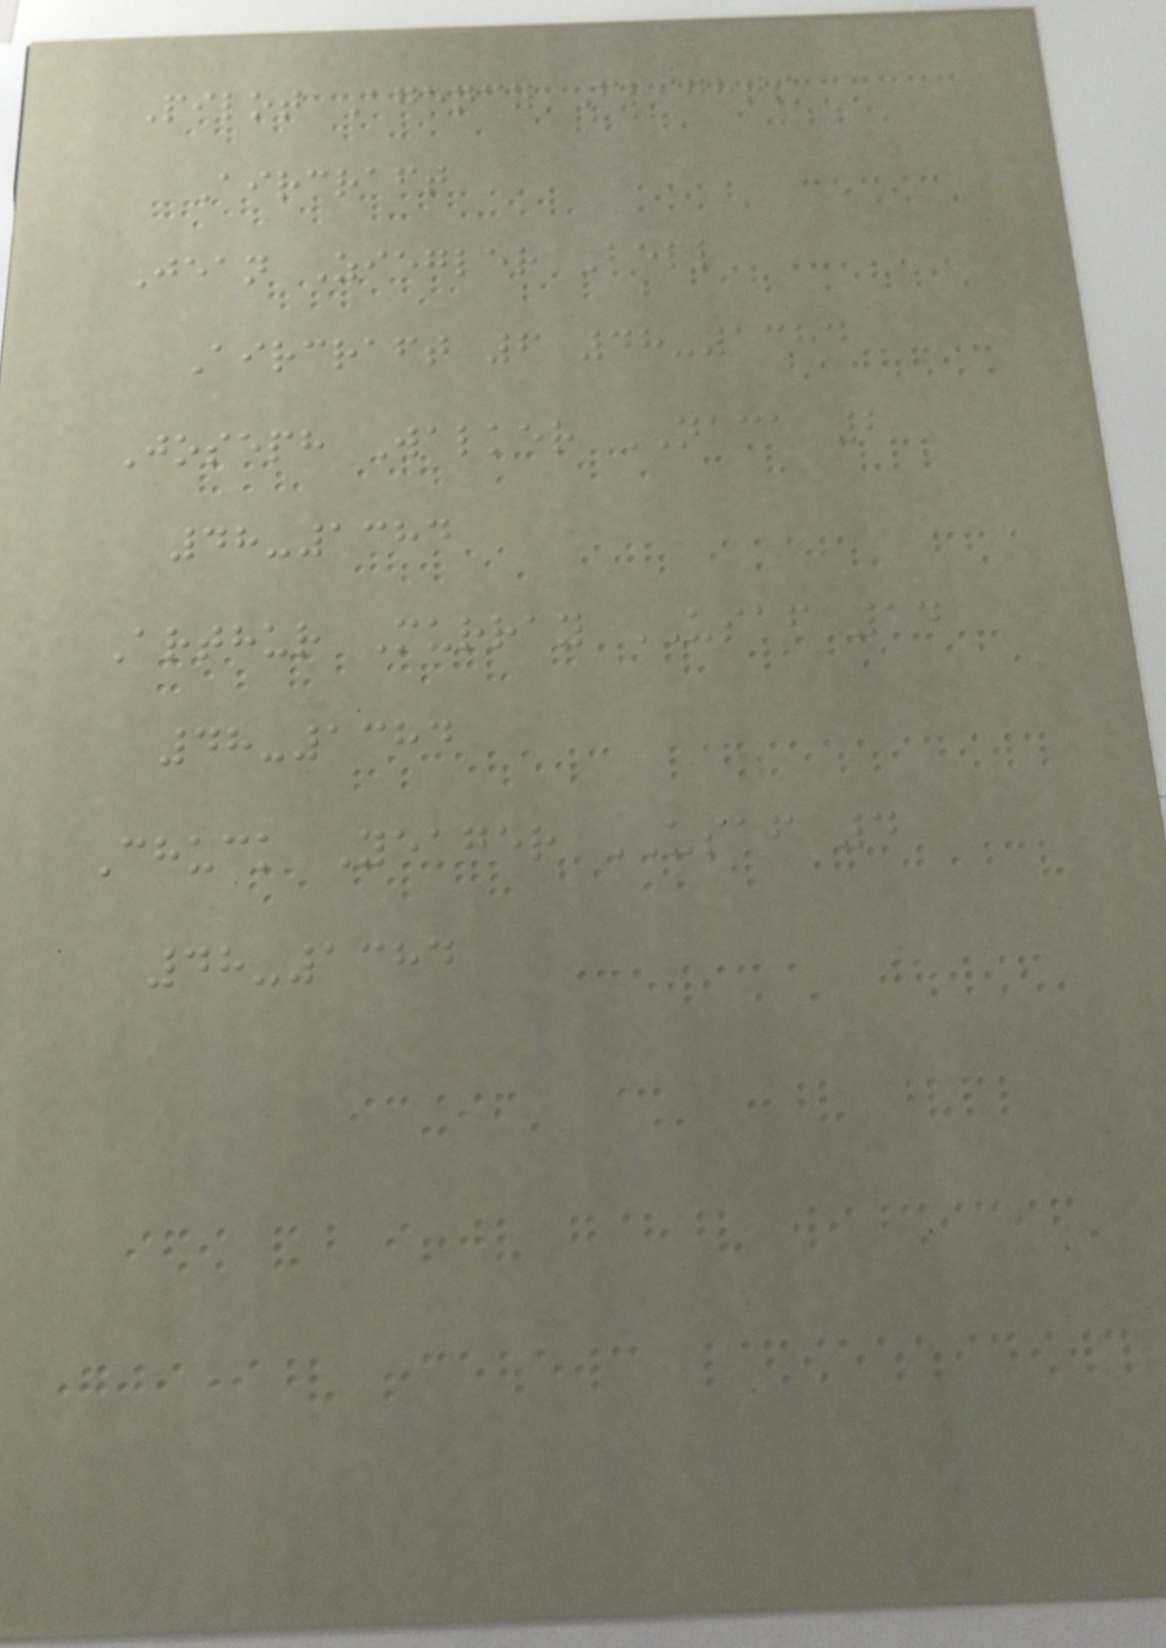Pilot Agency Flights
Aircraft
Jean Ziegler Bell
Aircraft 6 48-1384
Joseph Walker NACA 2
48-1384
Arthur Murray USAF 14
48-1384
Chuck Yeager USAF 4
48-1384
